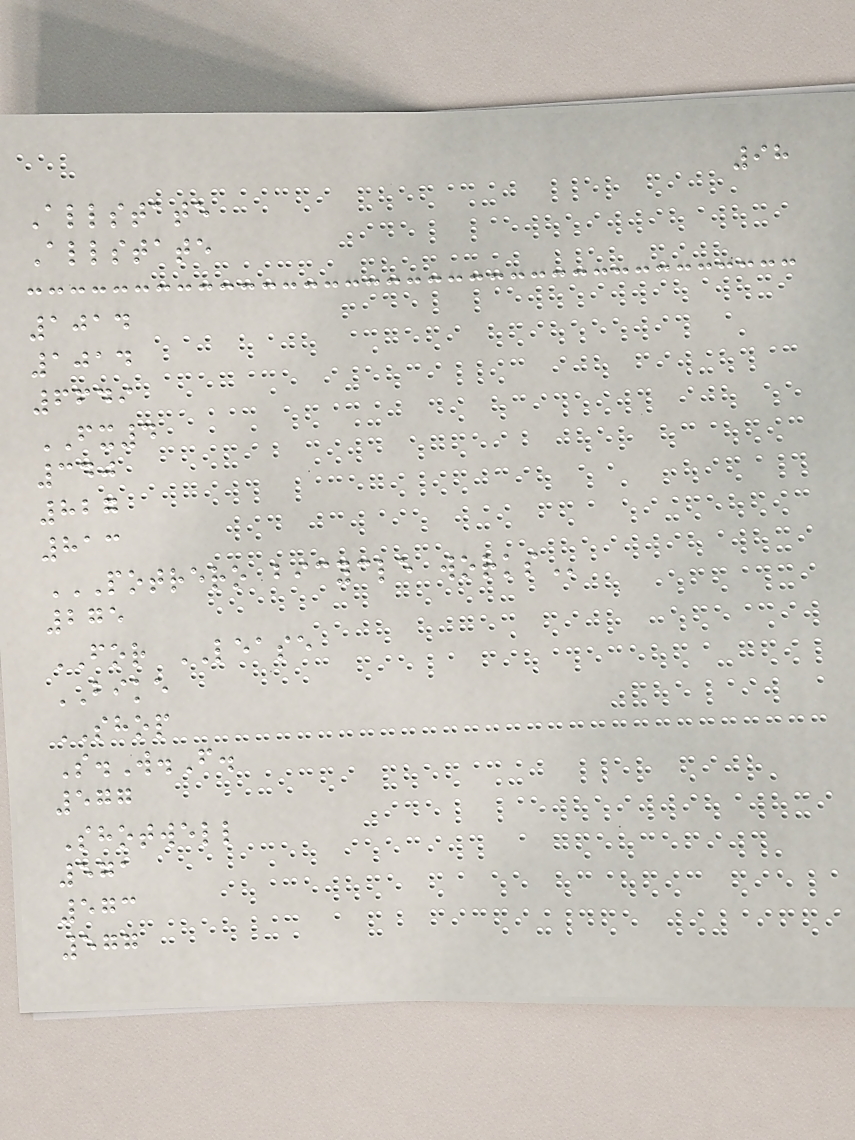98
Allstate
Allstate
1014
1014
6649
FX4
340
827
813
POTRERO BICYCLE WORKS
275
FOR LEASE
BIKE
SHOP
S.W.F.
577
Shotwell
571
573
577
